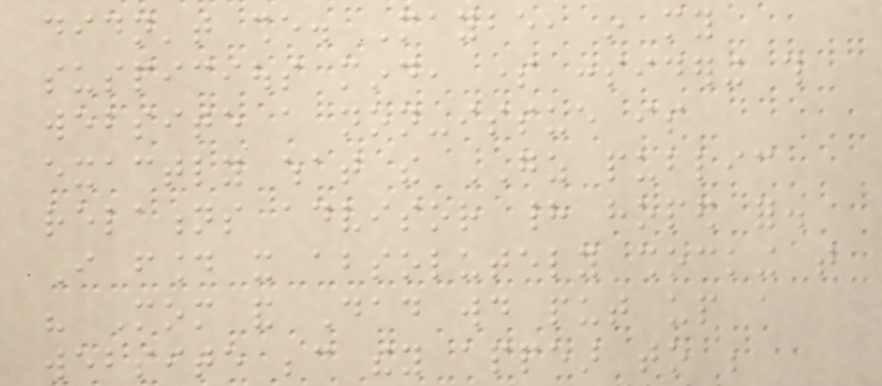didn't she. Maybe, in my
suspicious mind, some considering this
website a non-issue is
exactly what the GZ public
relations advisor had hoped for.
I found it absolutely shocking that
his Mom and Dad would put up a
website because they appear to be
